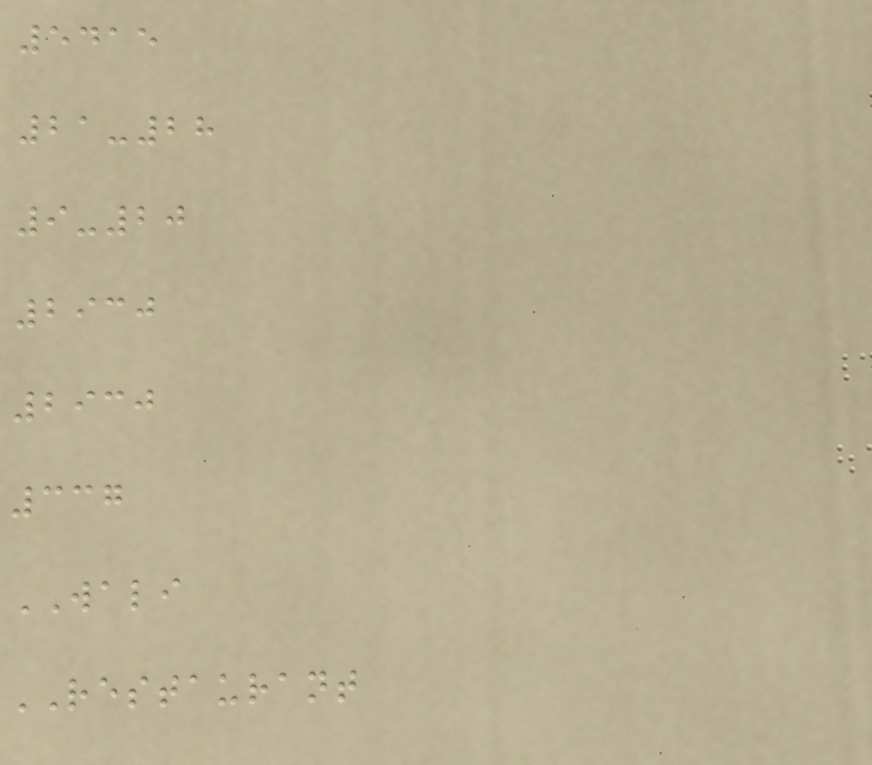5415
21-28
9-20
2930
2930
337
WALI
RESTAURANT
